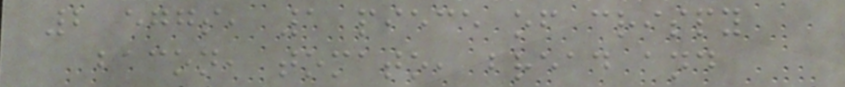2 eggs, 1 piece of crispy
bacon, tomato, bread and
